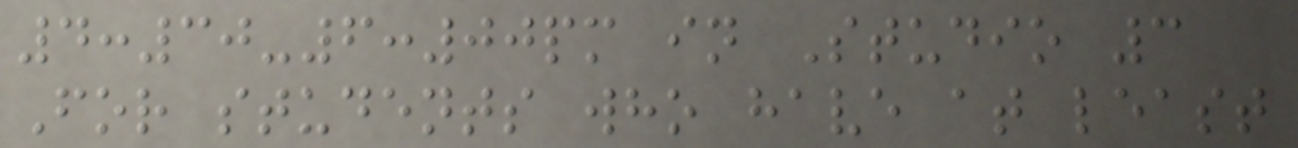4:30-6:00pm in Studio 3
For students who have at least
